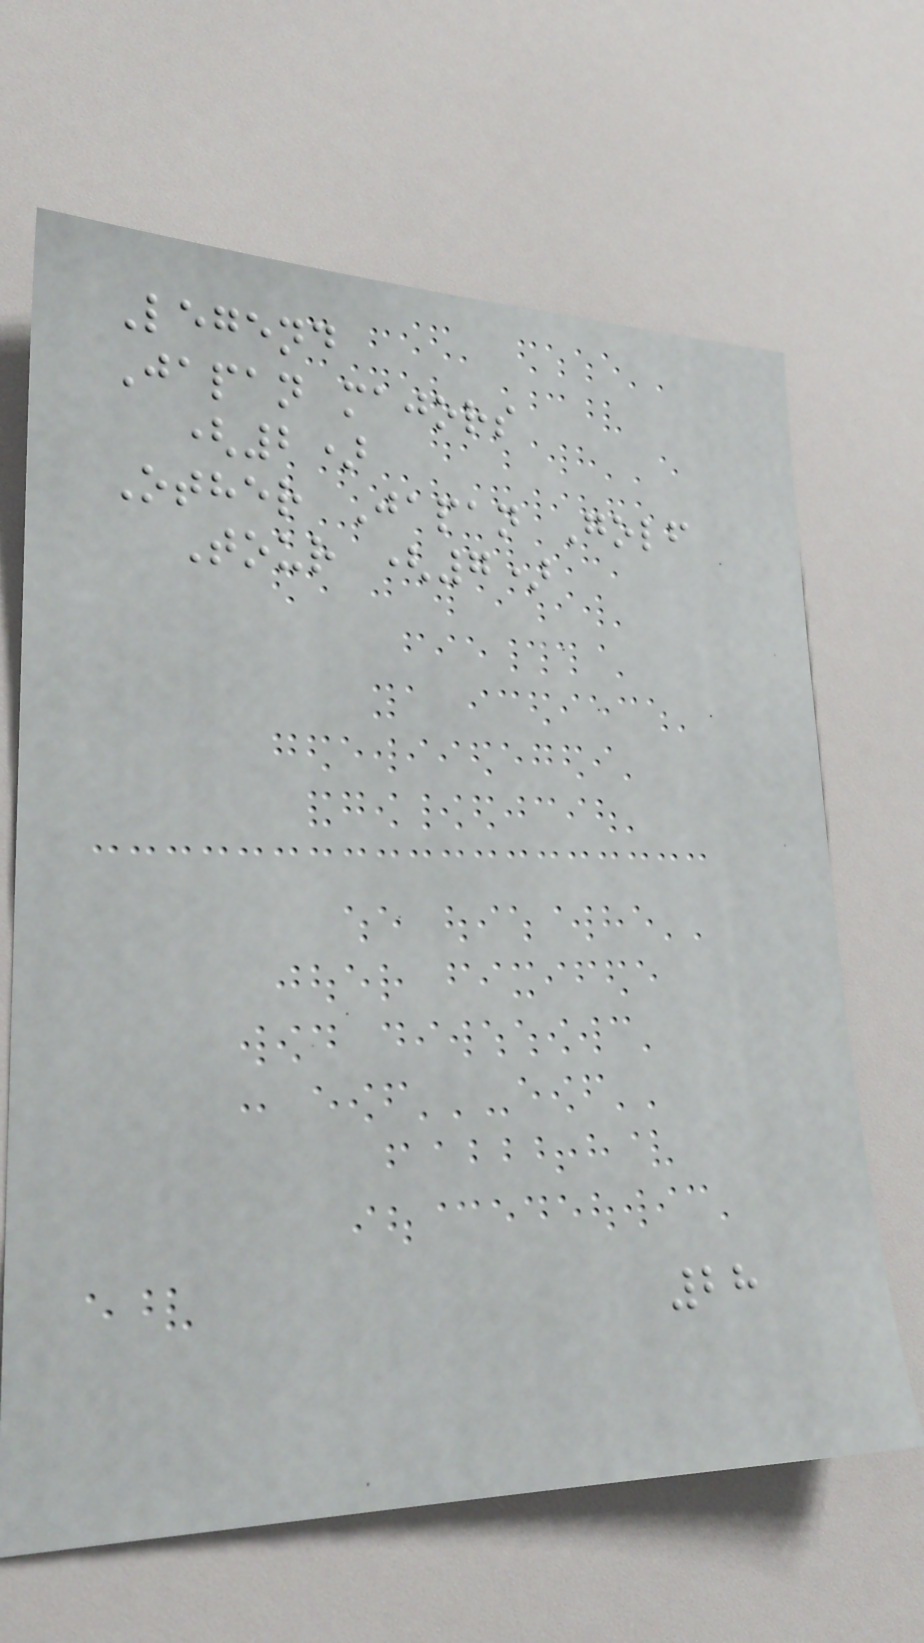Legend
Japan majors
(2)
Other Japan Golf
Tour (7)
28
